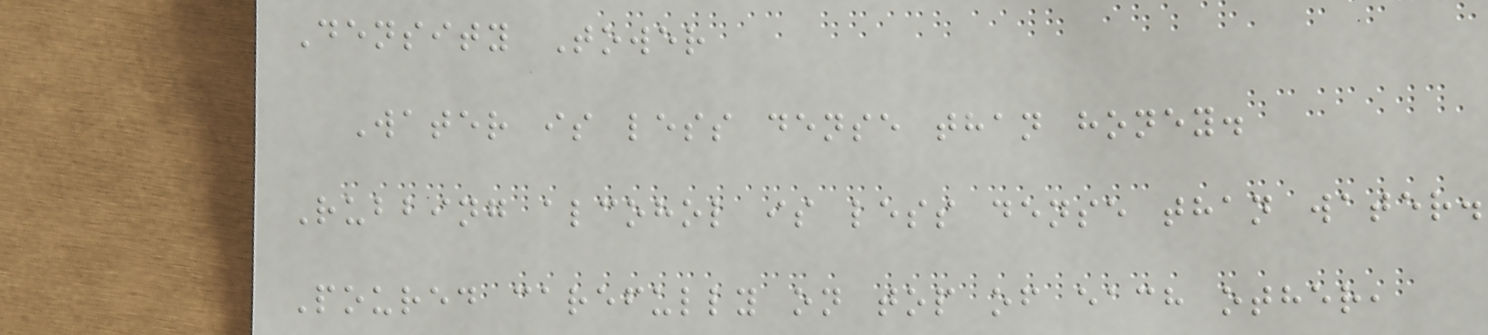Density Tower
Water is less dense than honey.
Rubbing alcohol is less dense than water.
Poured carefully on top of each other,
